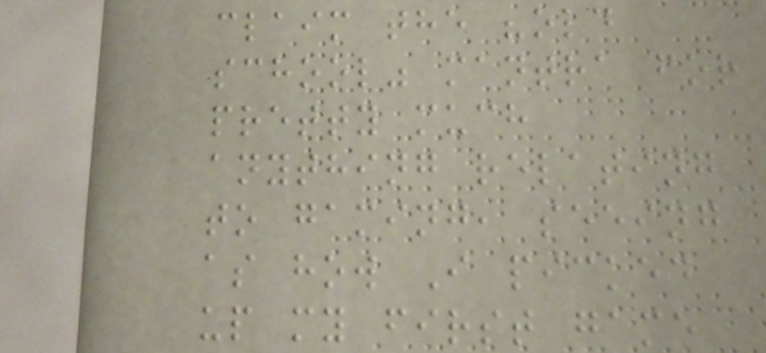claim the "old
school" mantra for
pretty much
anything relating
to gaming, seeing
as how I picked
up my first game
